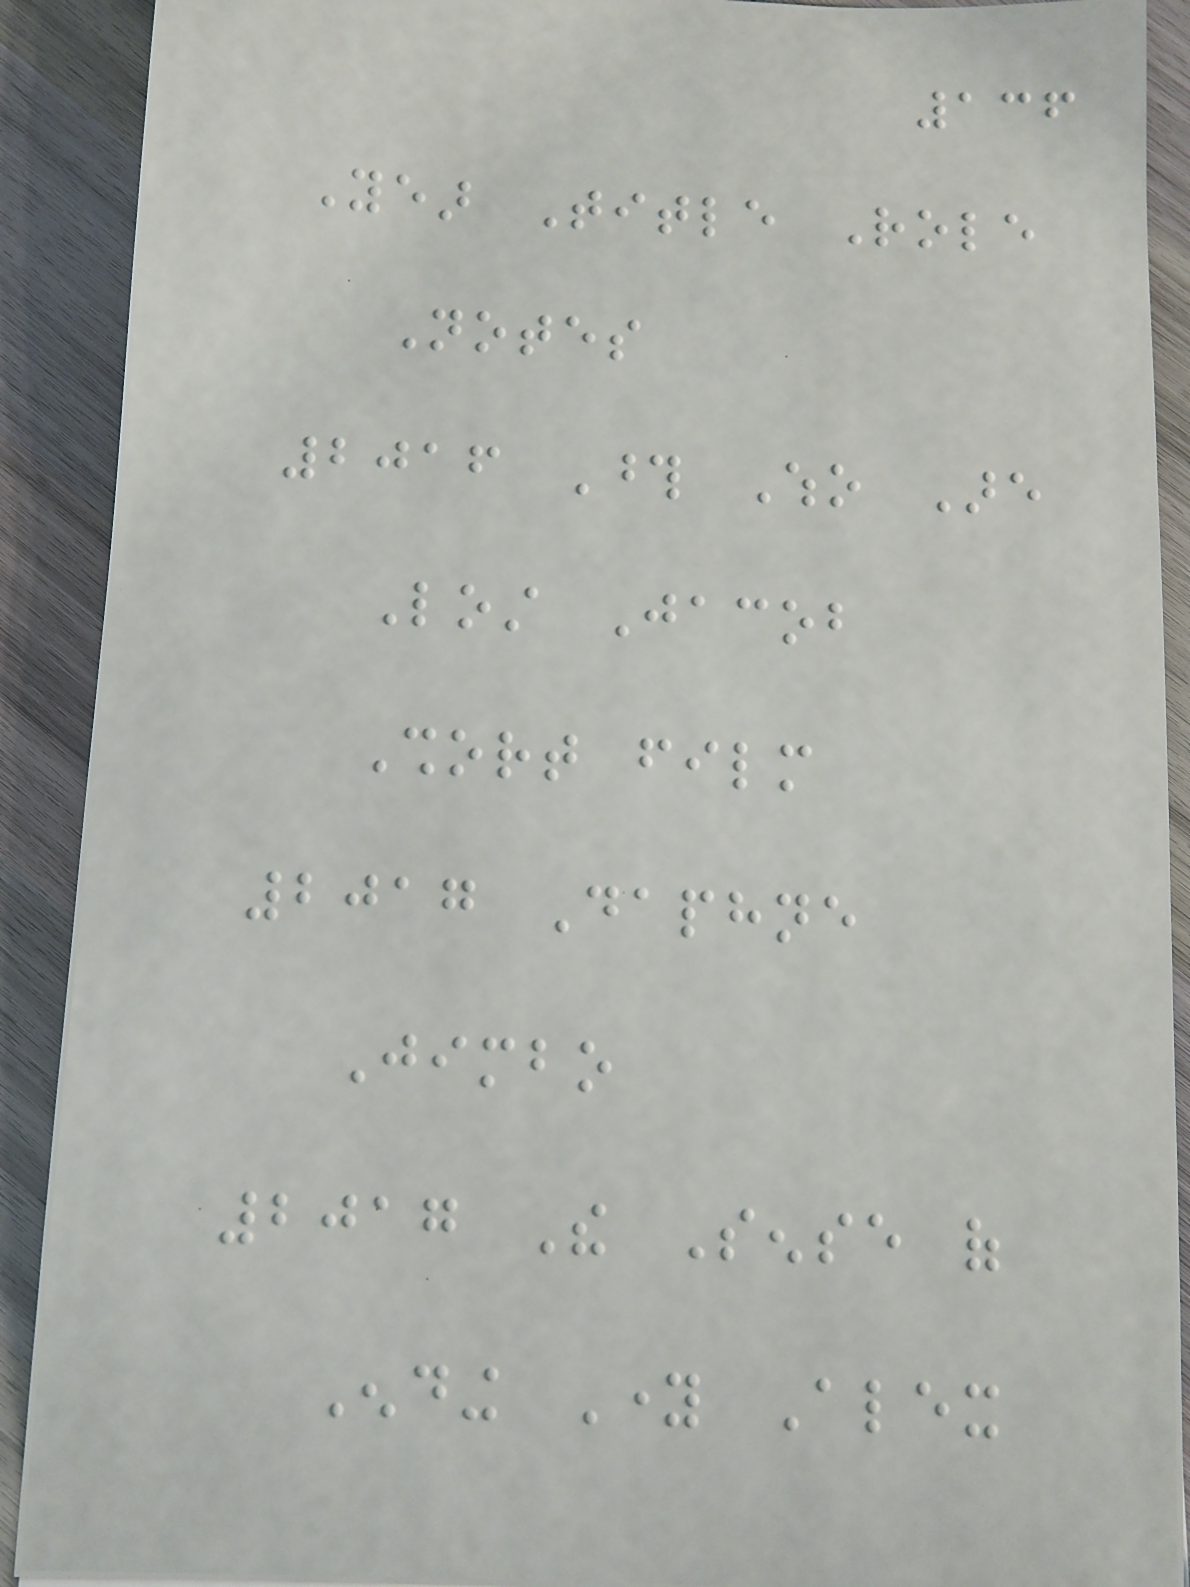136
Year Title Role
Notes
2016 Those Who Are
Lost Jacob
Short film
2017 Daphne
Jimbo
2017 The Sense of
Ending Young Alex
